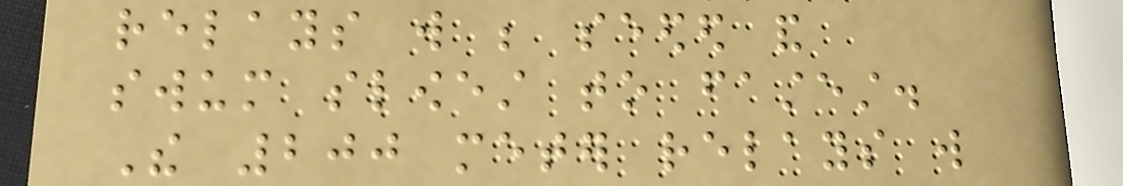relays will be seeded and
swum slowest to fastest.
The 200 meter relays will
